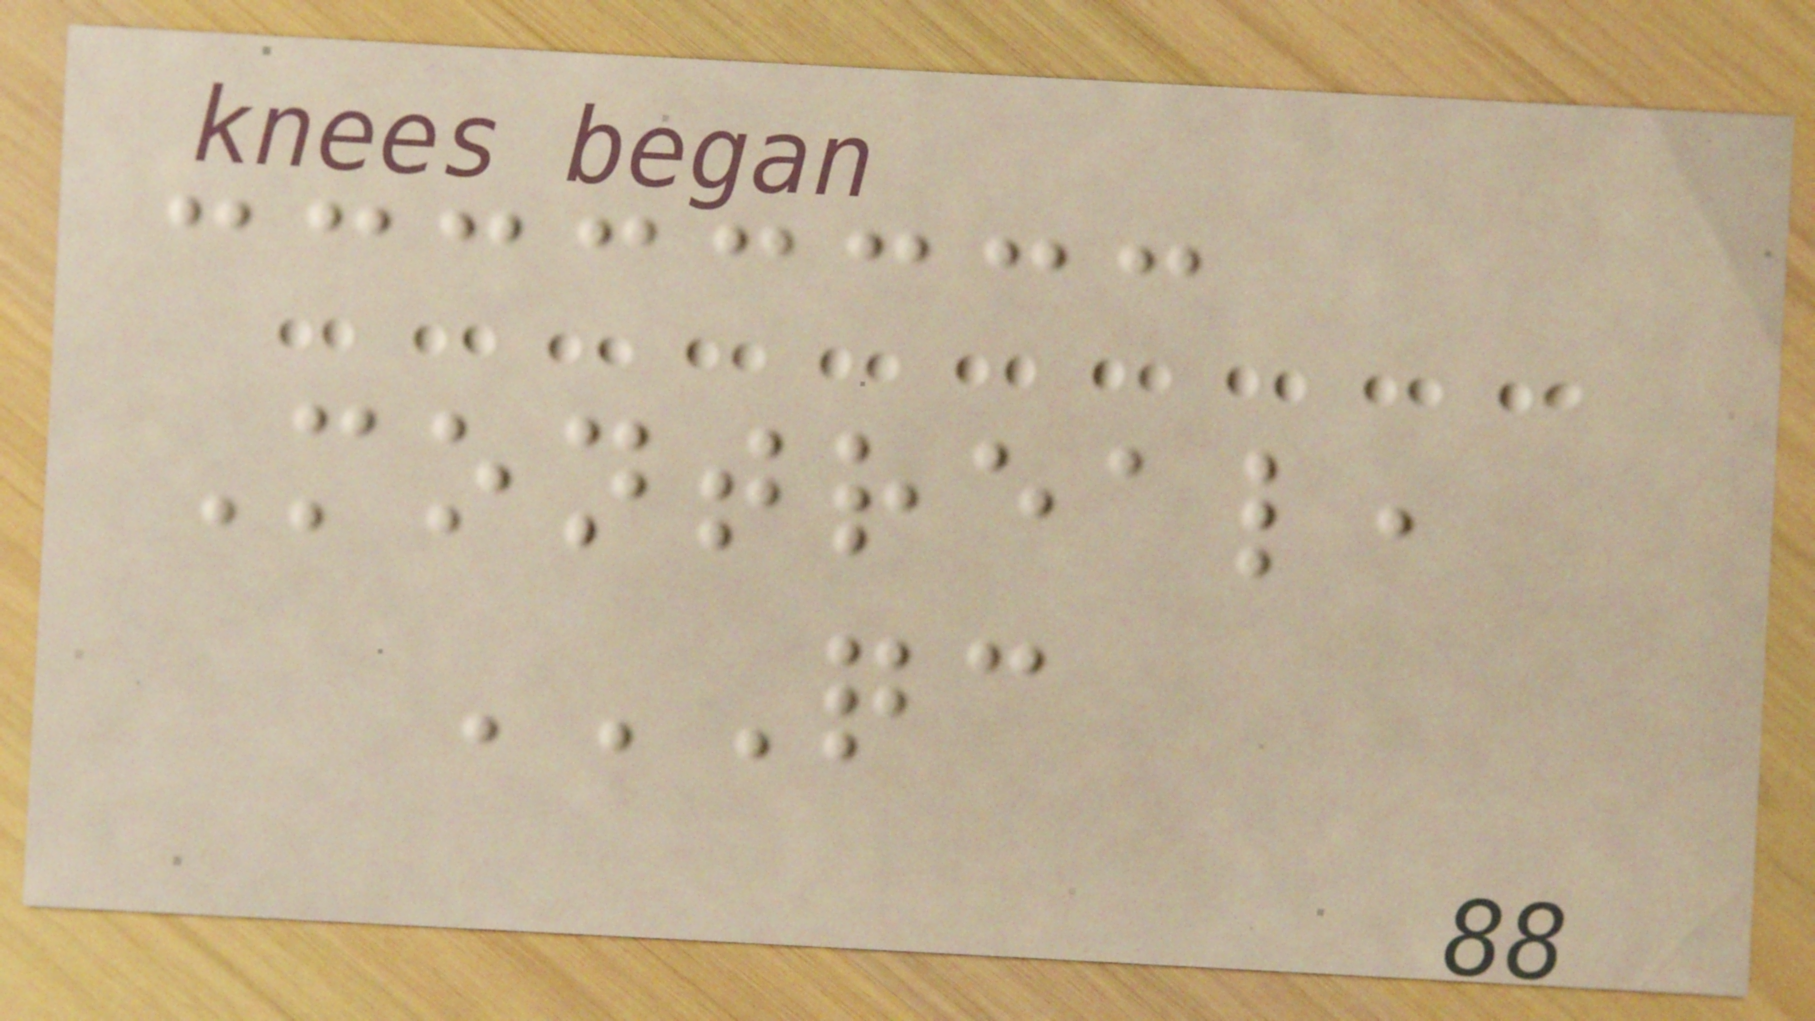Montreal,
QC
